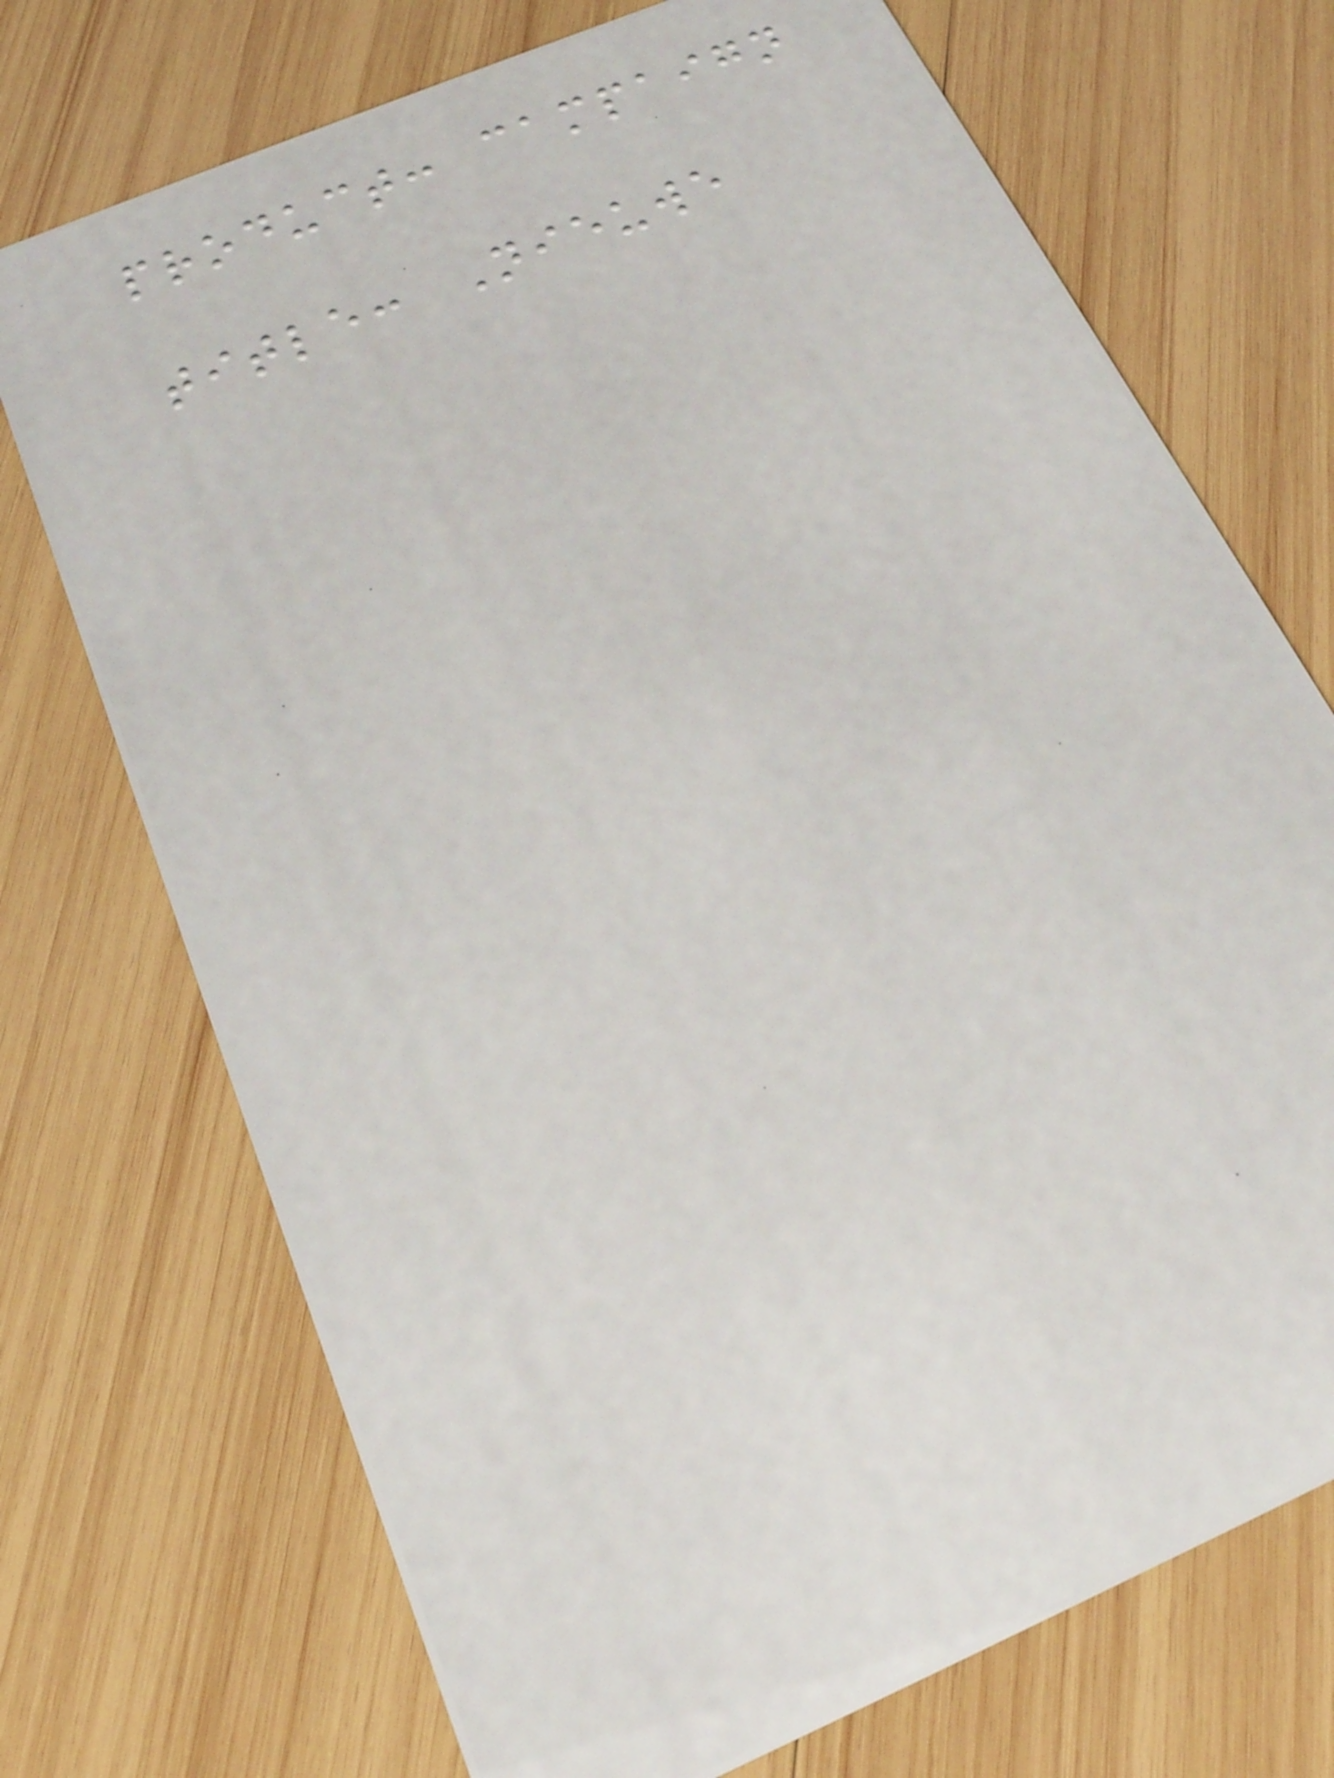product: campaign
title: Nieuwe
